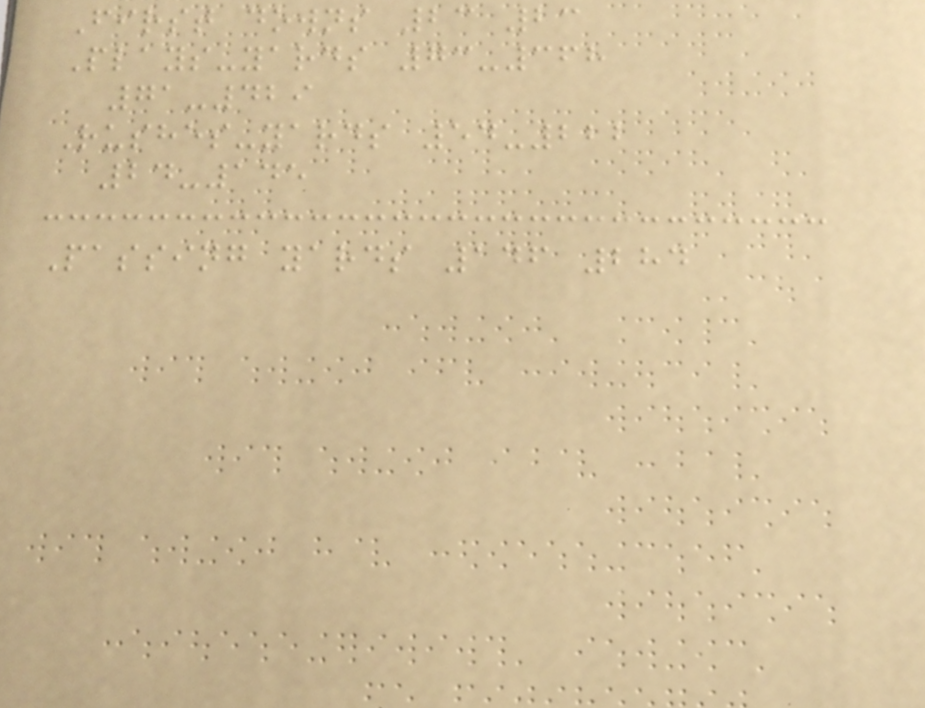First downs 23 23
Plays-yards 73-368
71-429
Rushes-yards 54-222
24-145
Passing yards 146 284
